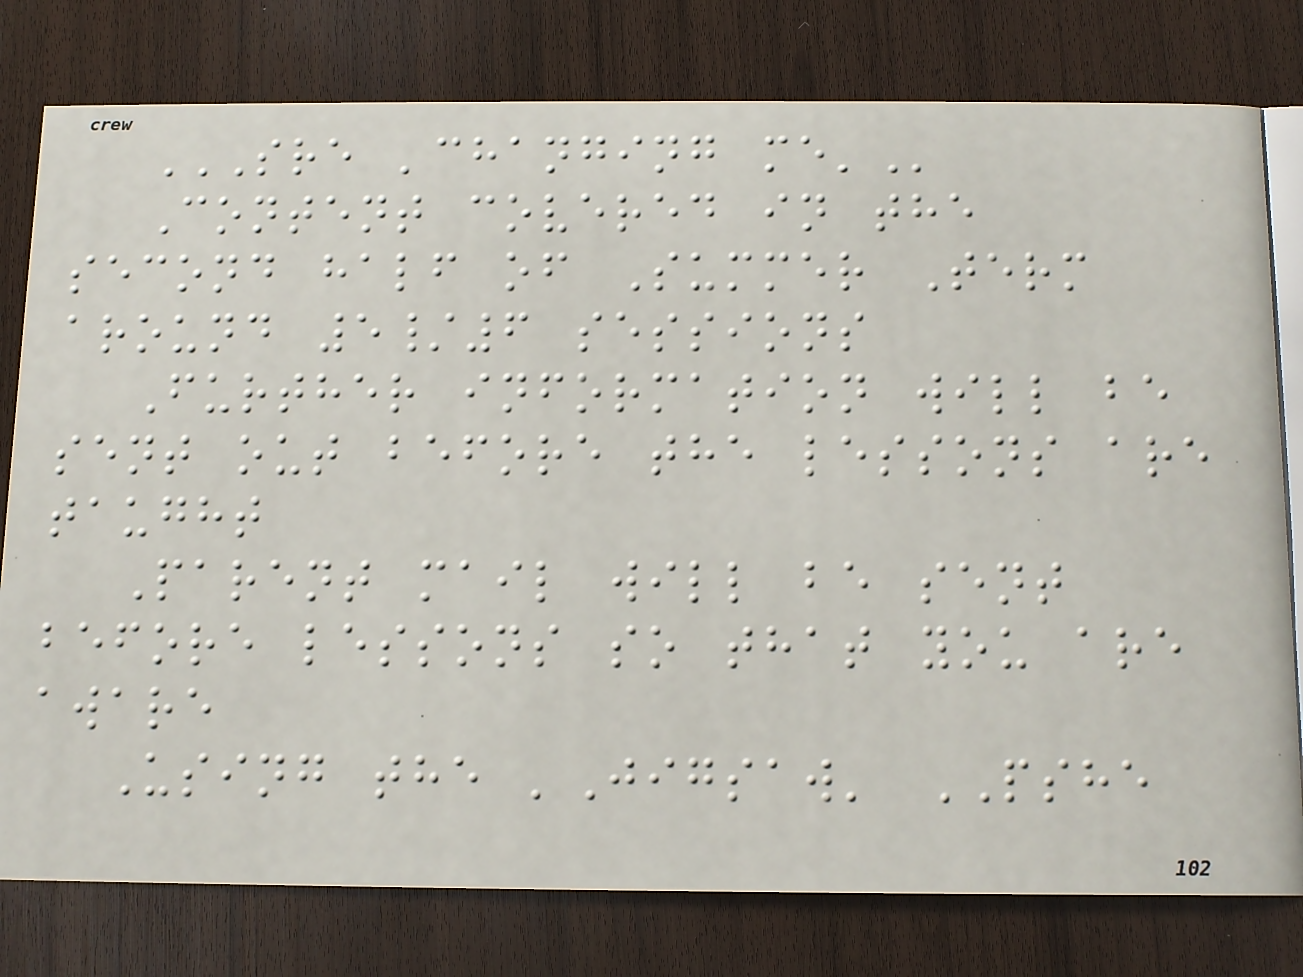SRE 'CHANGING ME'
Content covered in the
second half of Summer Term
around 5/6 sessions
Further information will be
sent out before the lessons are
taught
Parent mail will be sent
before lessons so that you are
aware
Using the 'Jigsaw' PSHE
